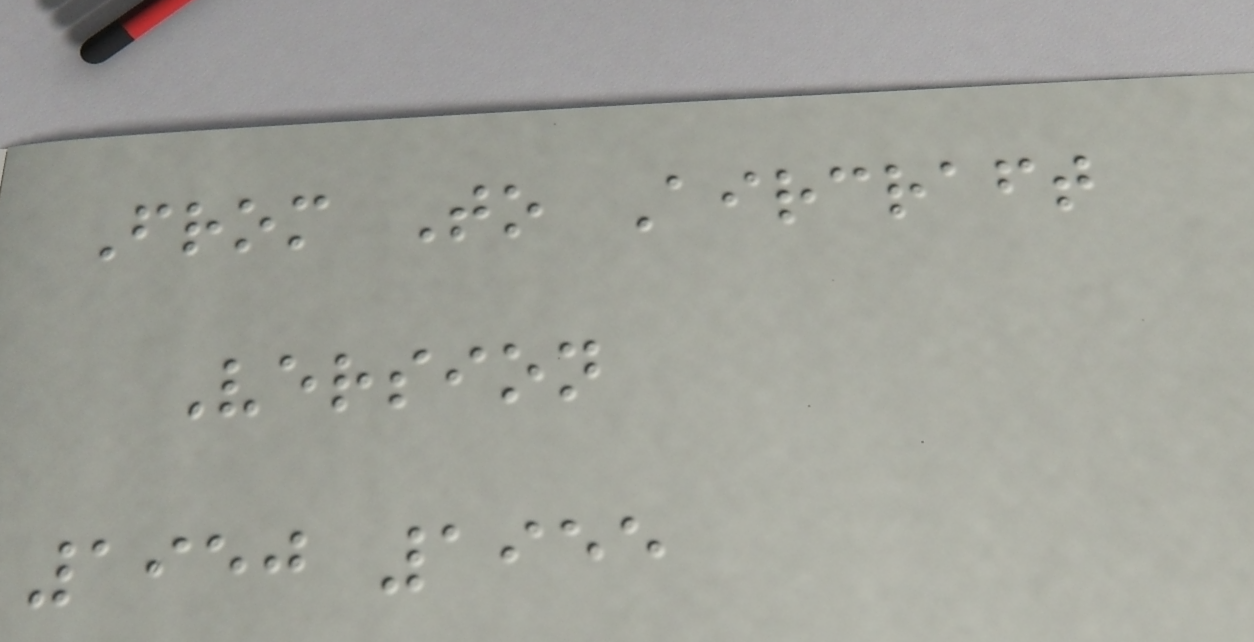From To Aircraft
Version
1950 1955
